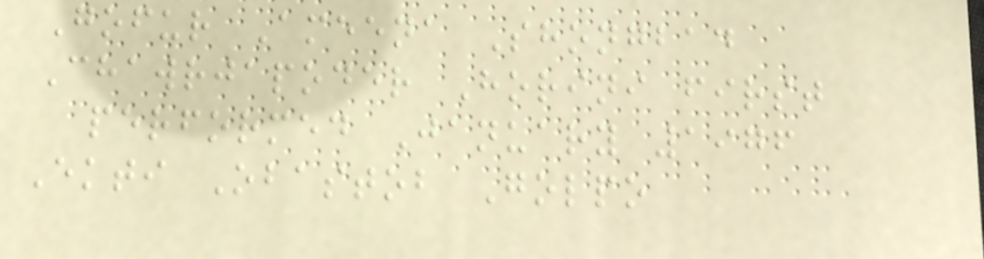Gofur Ameena Shongbad
Chawrjapoder Horini first
performed January 1976
Ekti Obastob Golpo
